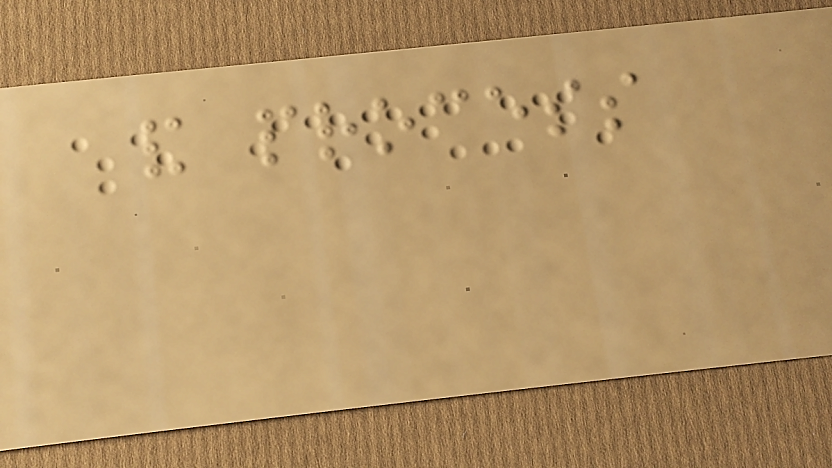and process
